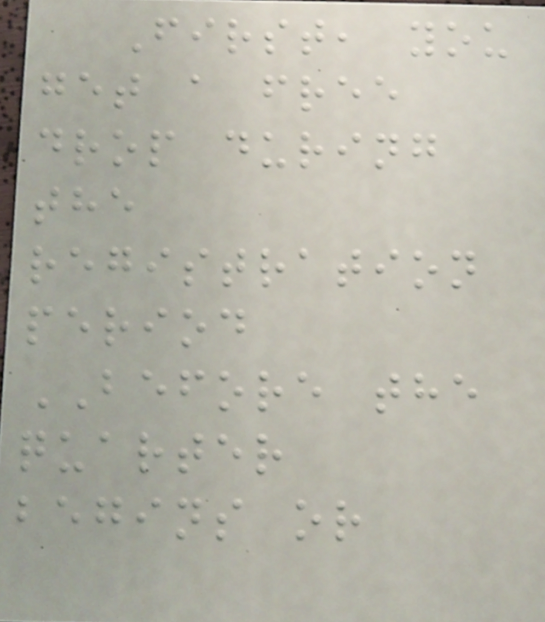First, you
get a free
drop during
the
registration
period
BEFORE the
quarter
begins or
